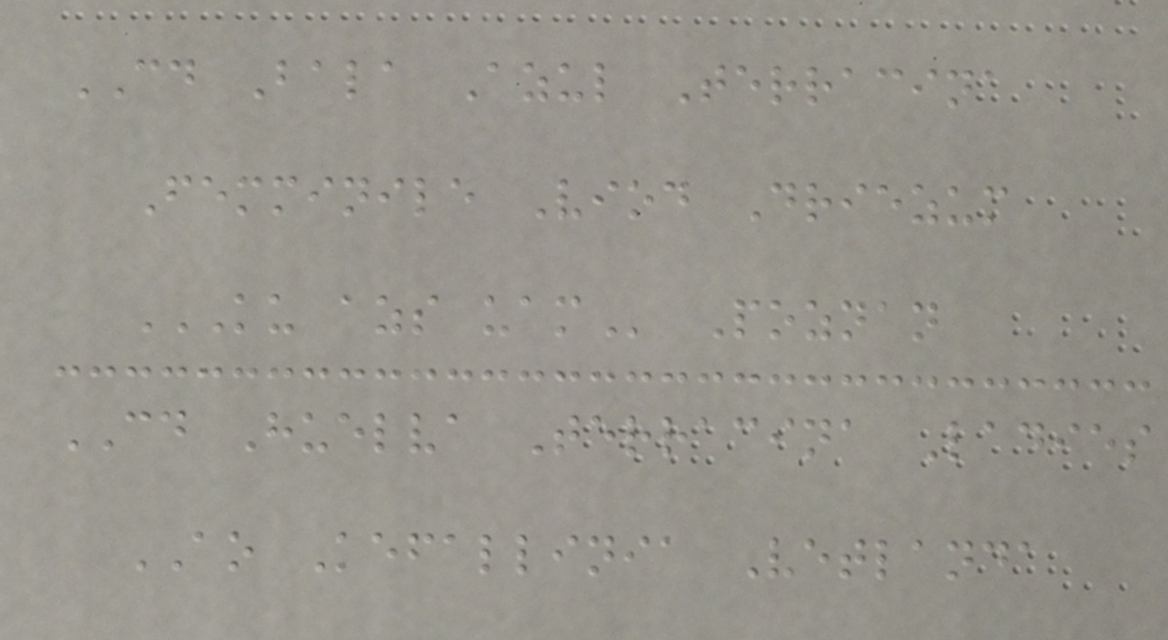CD Bala Azul Terracina
Femminile Viod Driezum
KU AZS UAM Poznan
CD Huelva Terracina Ladies
AO Kefallinia Vetlanda
